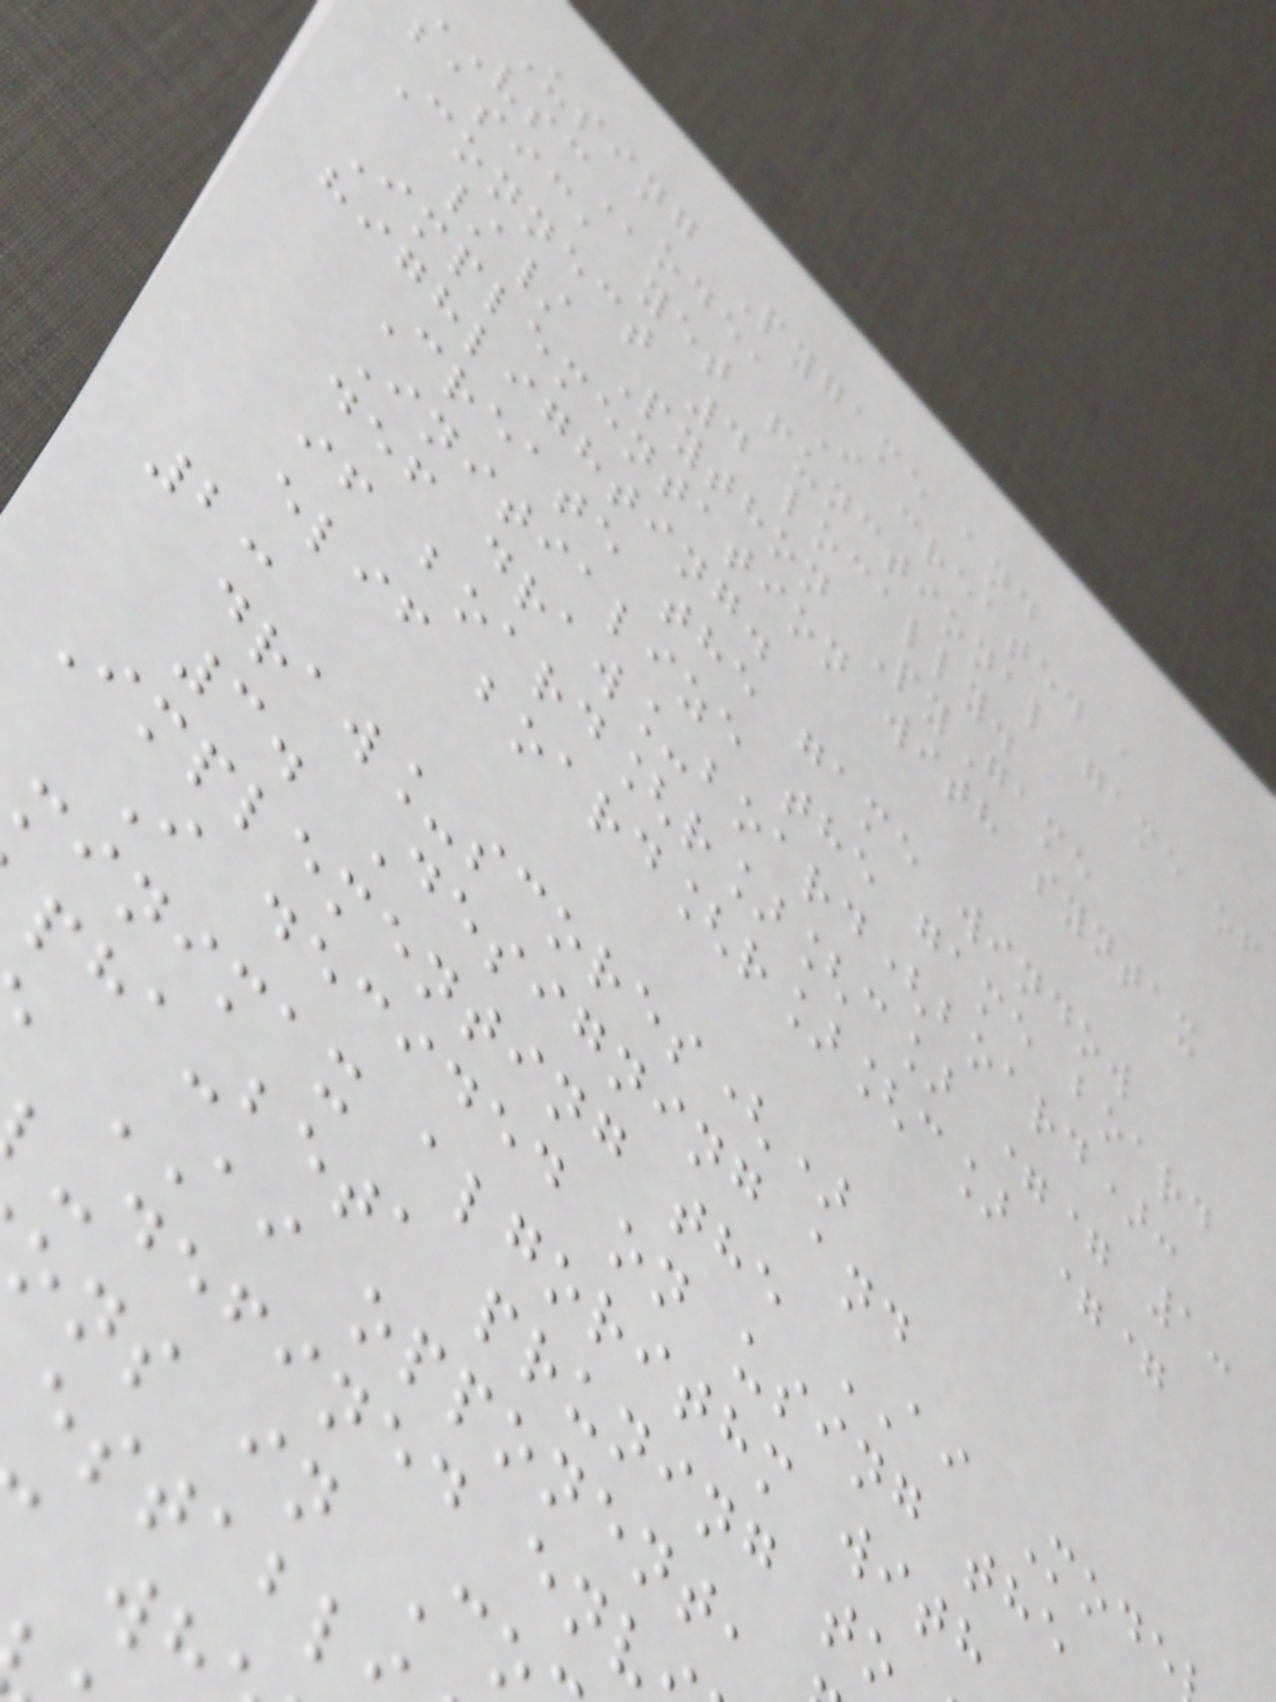Using Pygame and
ode, I created a
basic, yet functional game of
Connect 4 locally.
// Python PyGame
Implementation with syntax
highlighting.
Create the game window
Initialize the game board
def draw_board(board):
if board[r][c] == 1:
elif board[r][c] ==
2:
draw_scores()
3. Designing and
Implementing the AI Mode
I decided on using the
minimax algorithm with
pha-beta pruning to
AI opponent,
-defined env
ons in C
establ
